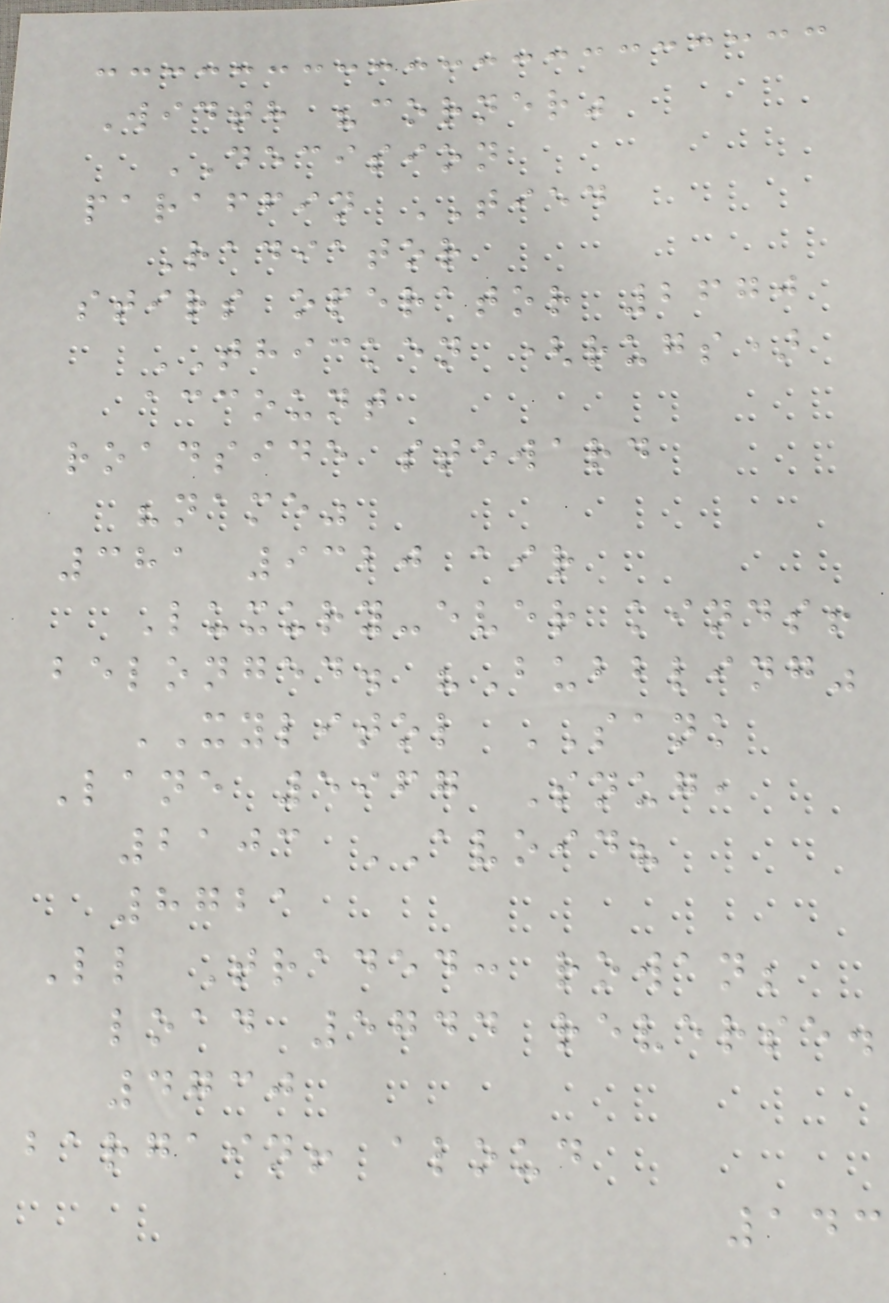Width "corner"
DECISION
paraffin TIED
Radiator
stirs operator 2670
THICKEN (rugs)
account
roadside steward
"name"
381 9320 air
Luxury-ever kinds!
belonged. "Bubbling"
XYLITOL SANK
Lane 5967 Snug,
2103 AVOID?
8721
Ll Traded: rowan;
load 5744 reverse.
4730
bargain! aloud
143
